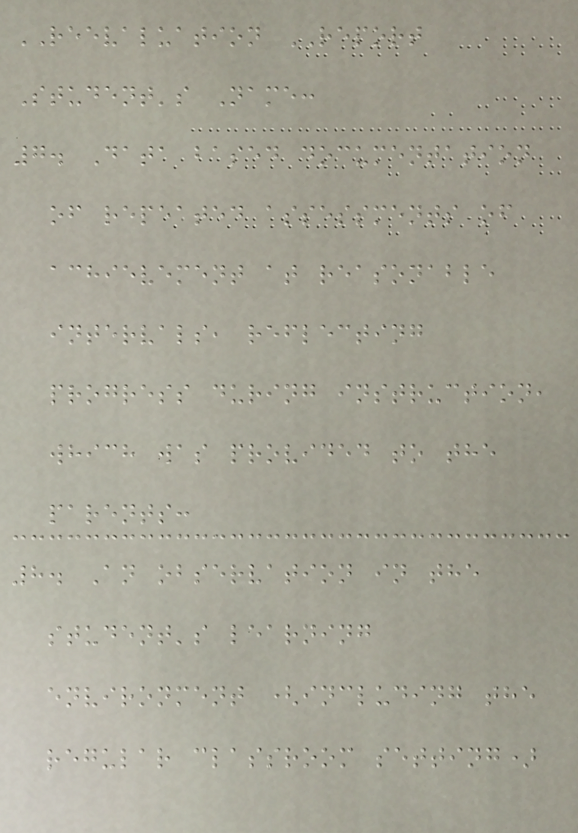REEVALUATION REPORT
Student's Name:
7. Data based documentation
of repeated assessments of
achievement at reasonable
intervals, reflecting
progress during instruction,
which was provided to the
parents:
8. An observation in the
student's learning
environment (including the
regular classroom setting)
